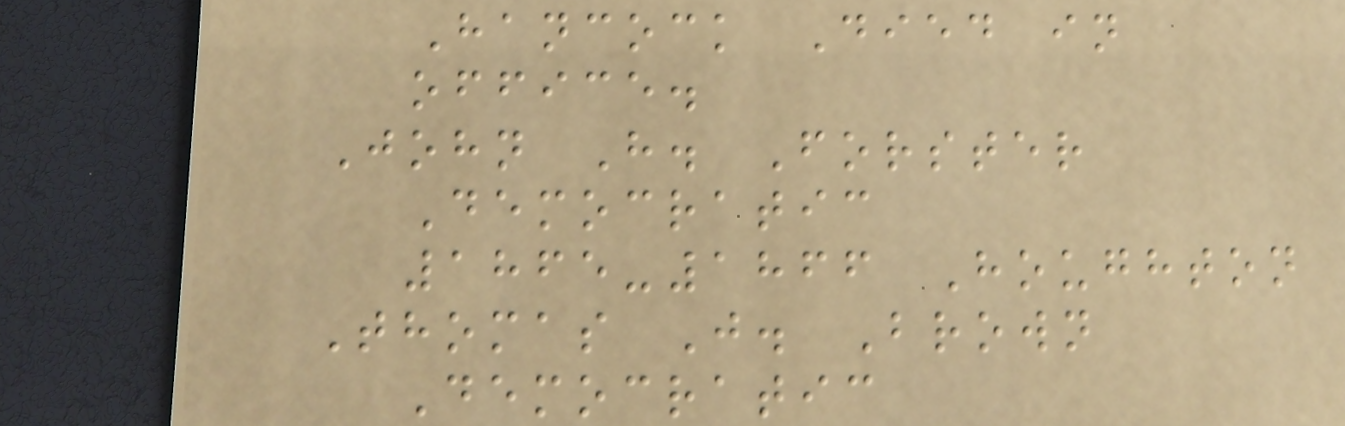Hancock Died in
office.
John H. Forster
Democratic
1865-1866 Houghton
Thomas J. Brown
Democratic
